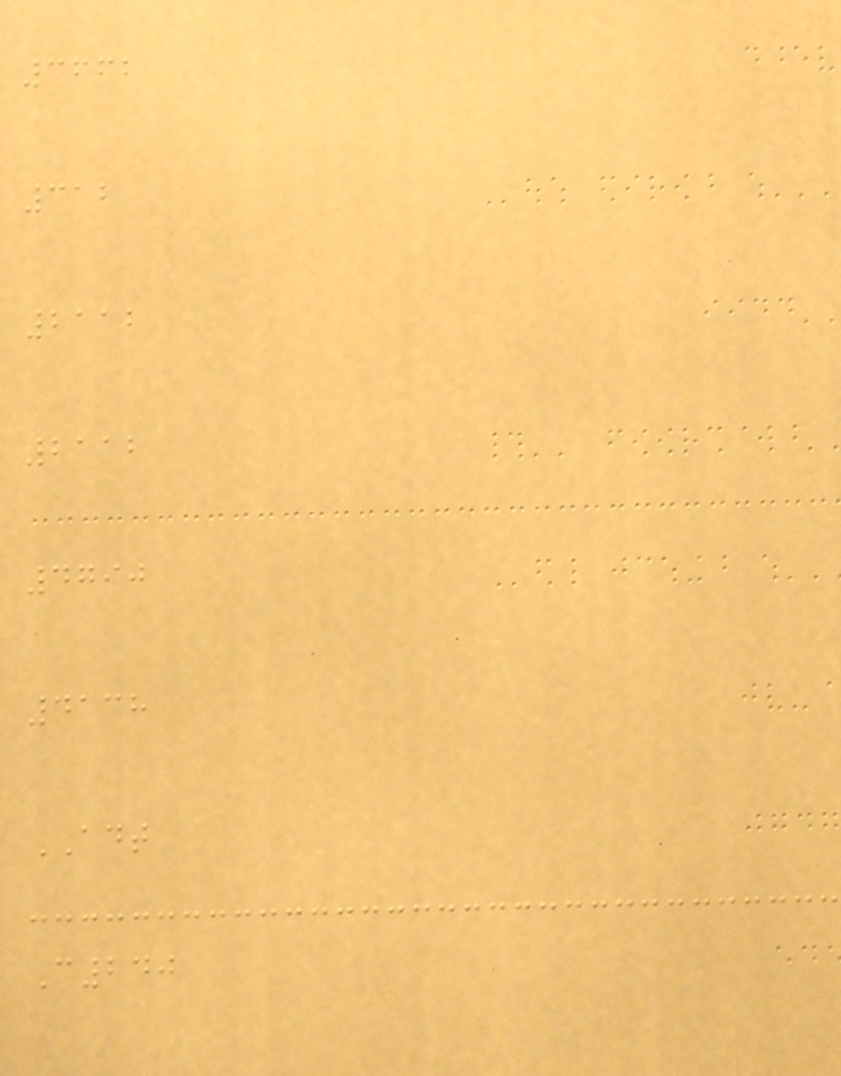3662
312
2112
2112
4790
4138
ADT
C240
